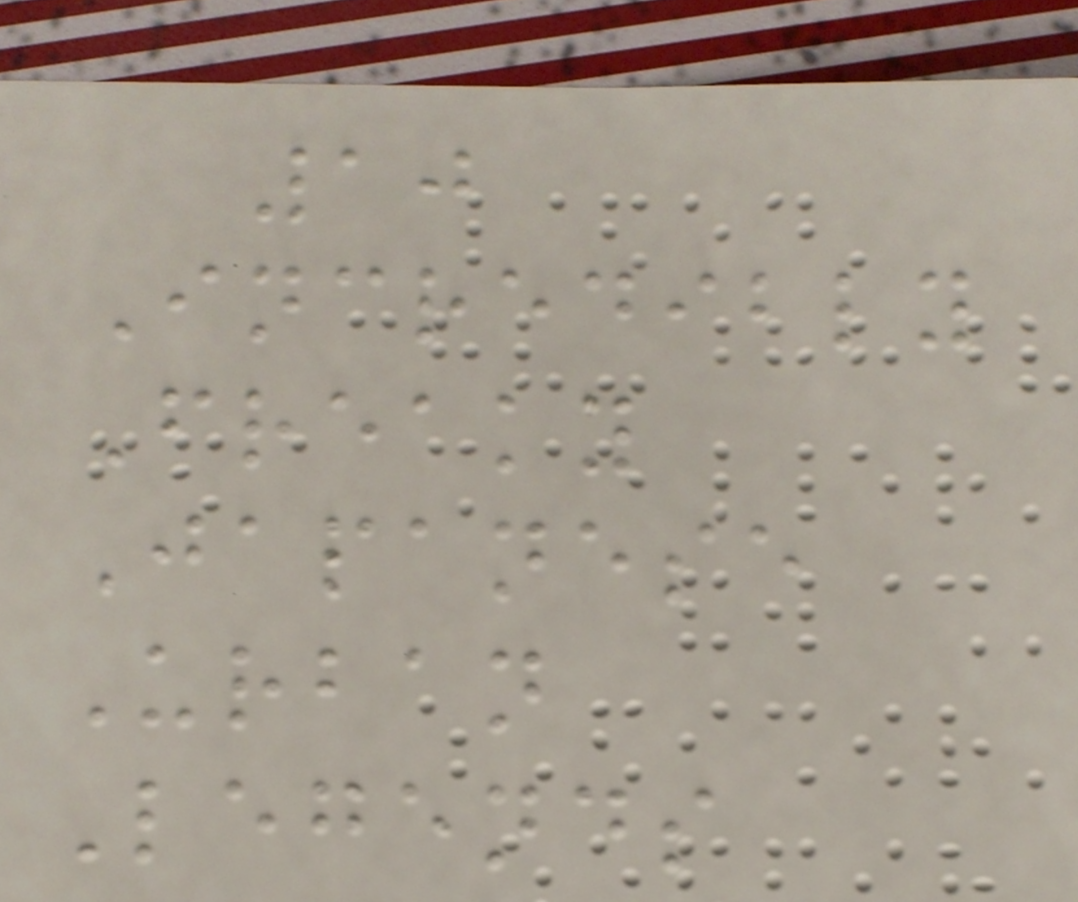10
Incredibly
Freaky
Japanese
Urban
Legends
